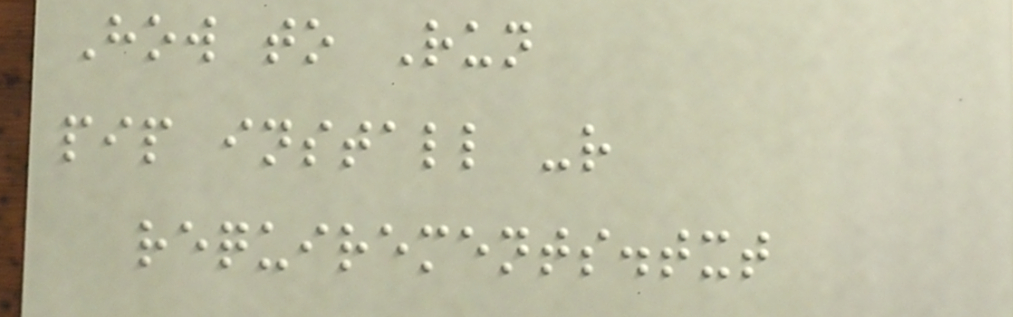How to Run
pip install -r
requirements.txt
